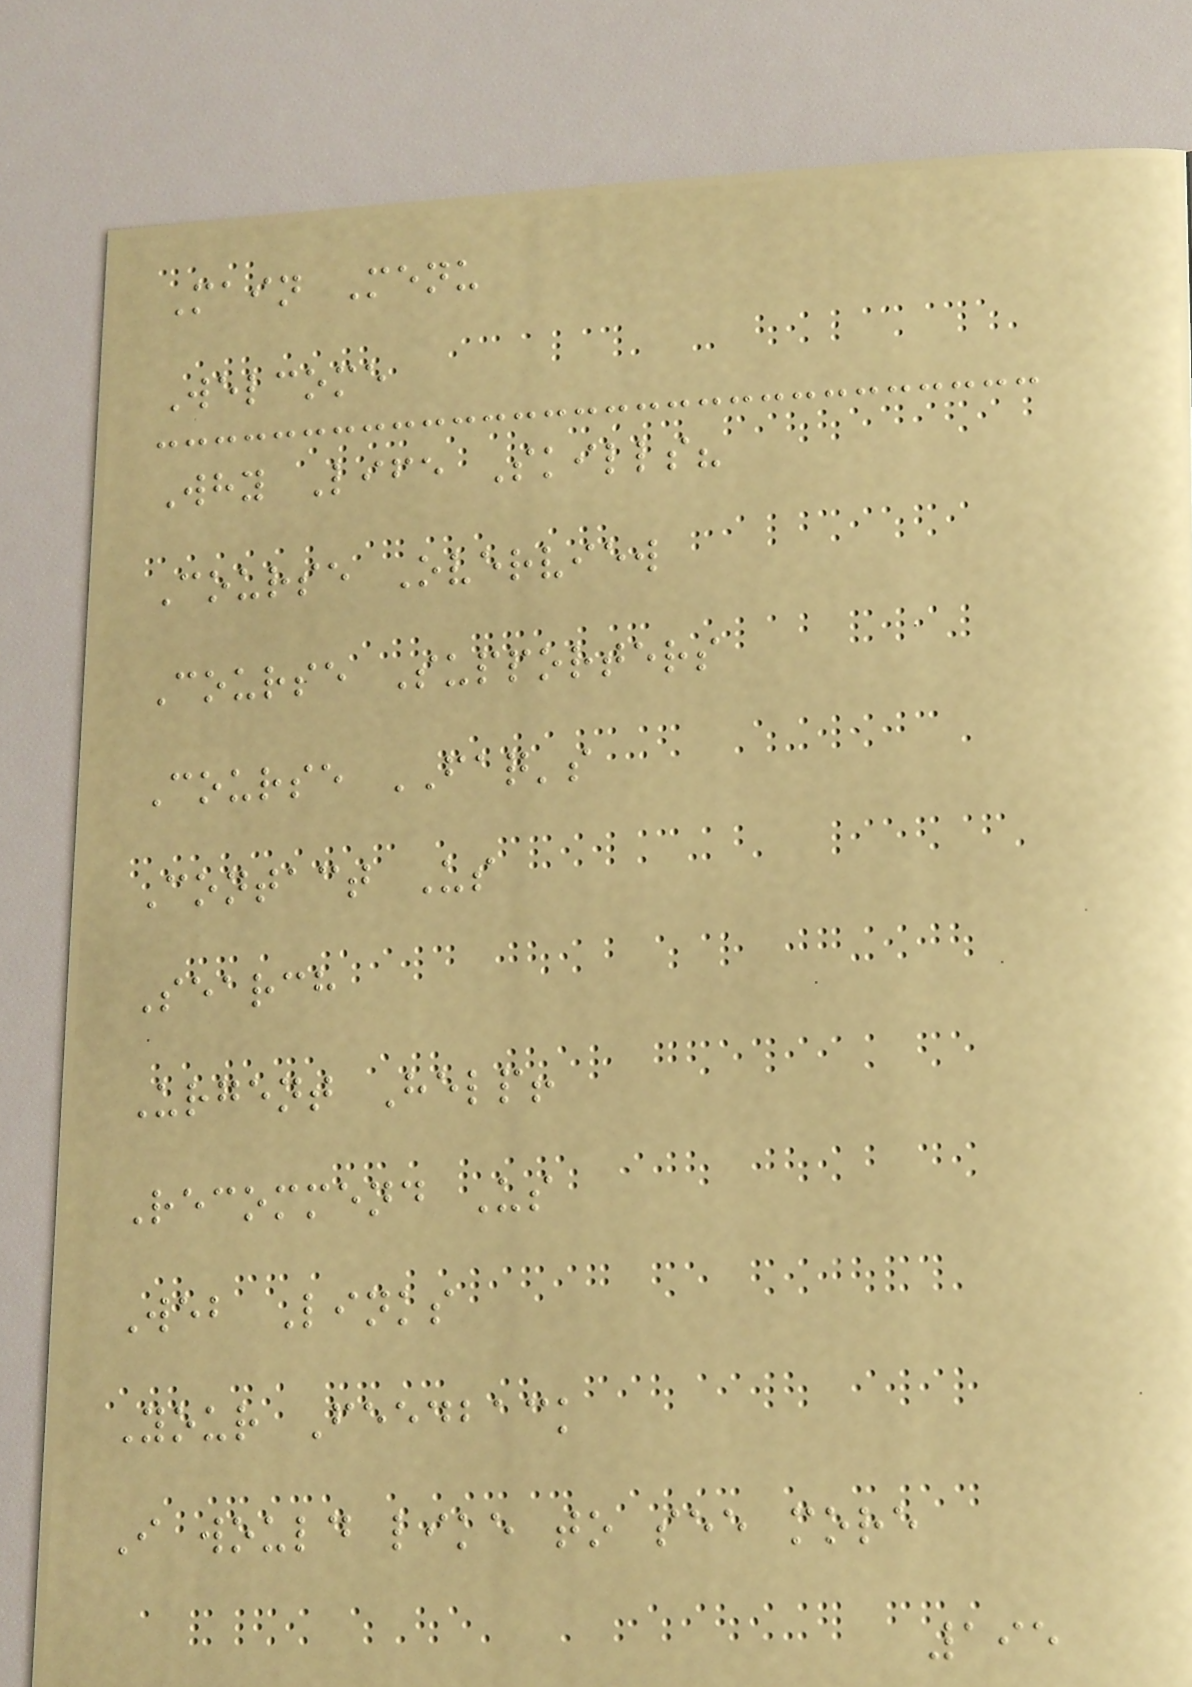Main Menu
Welcome
Why Life Skills?
Course Overview
Course Supporters
Course FAQ's
Contact Us
Search
Urgent Help!
Recommend Us
Web Links
Your Feedback
I would like to see more
195
